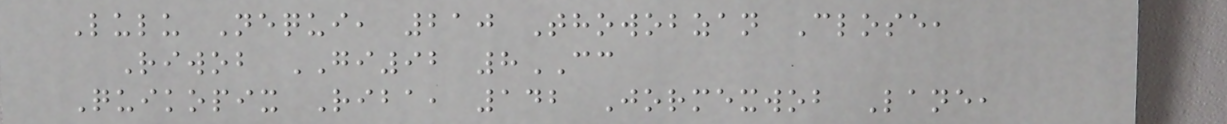Lulu Nequi, 210 Thowobzan Close,
Riwob GI92 8CC
Quikopix Riba, 142 Jormexwob Lane,
